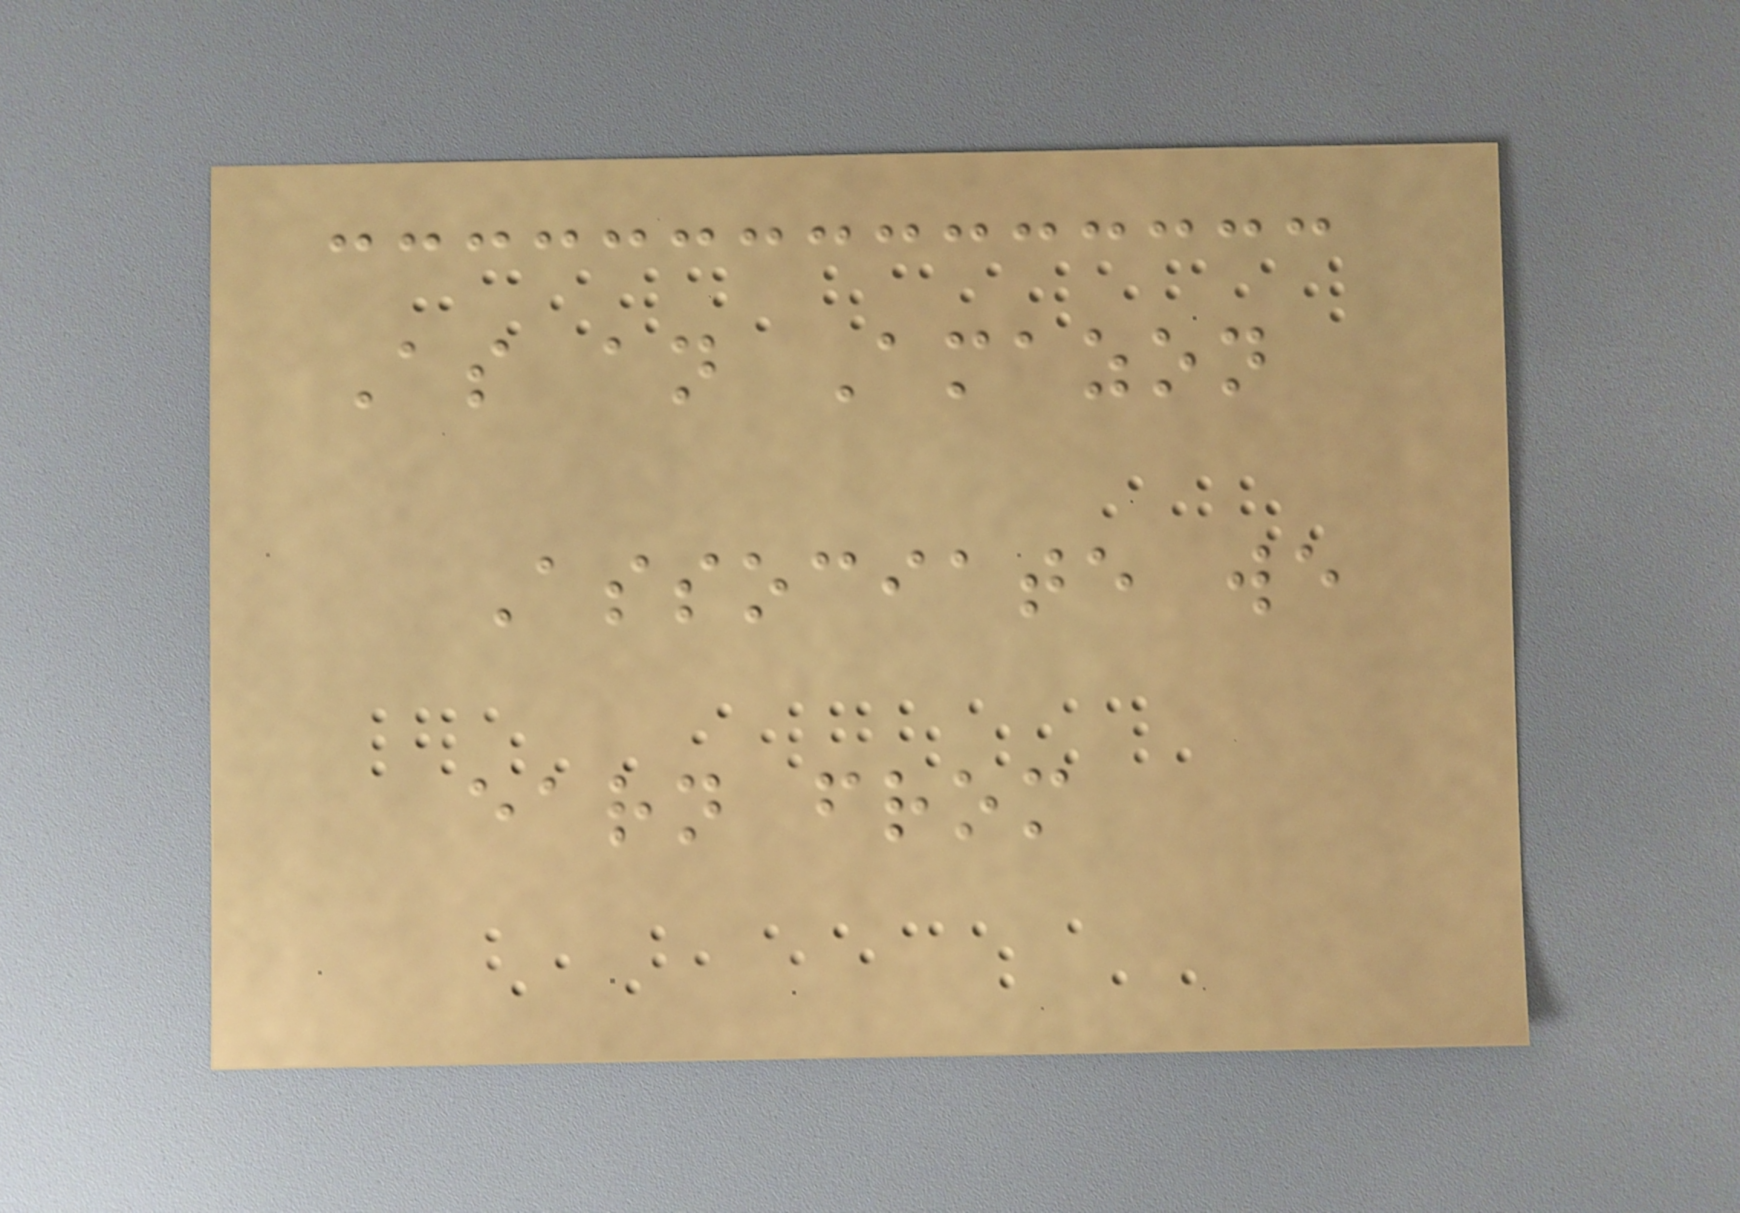As an Amazon
Associate we
earn from
